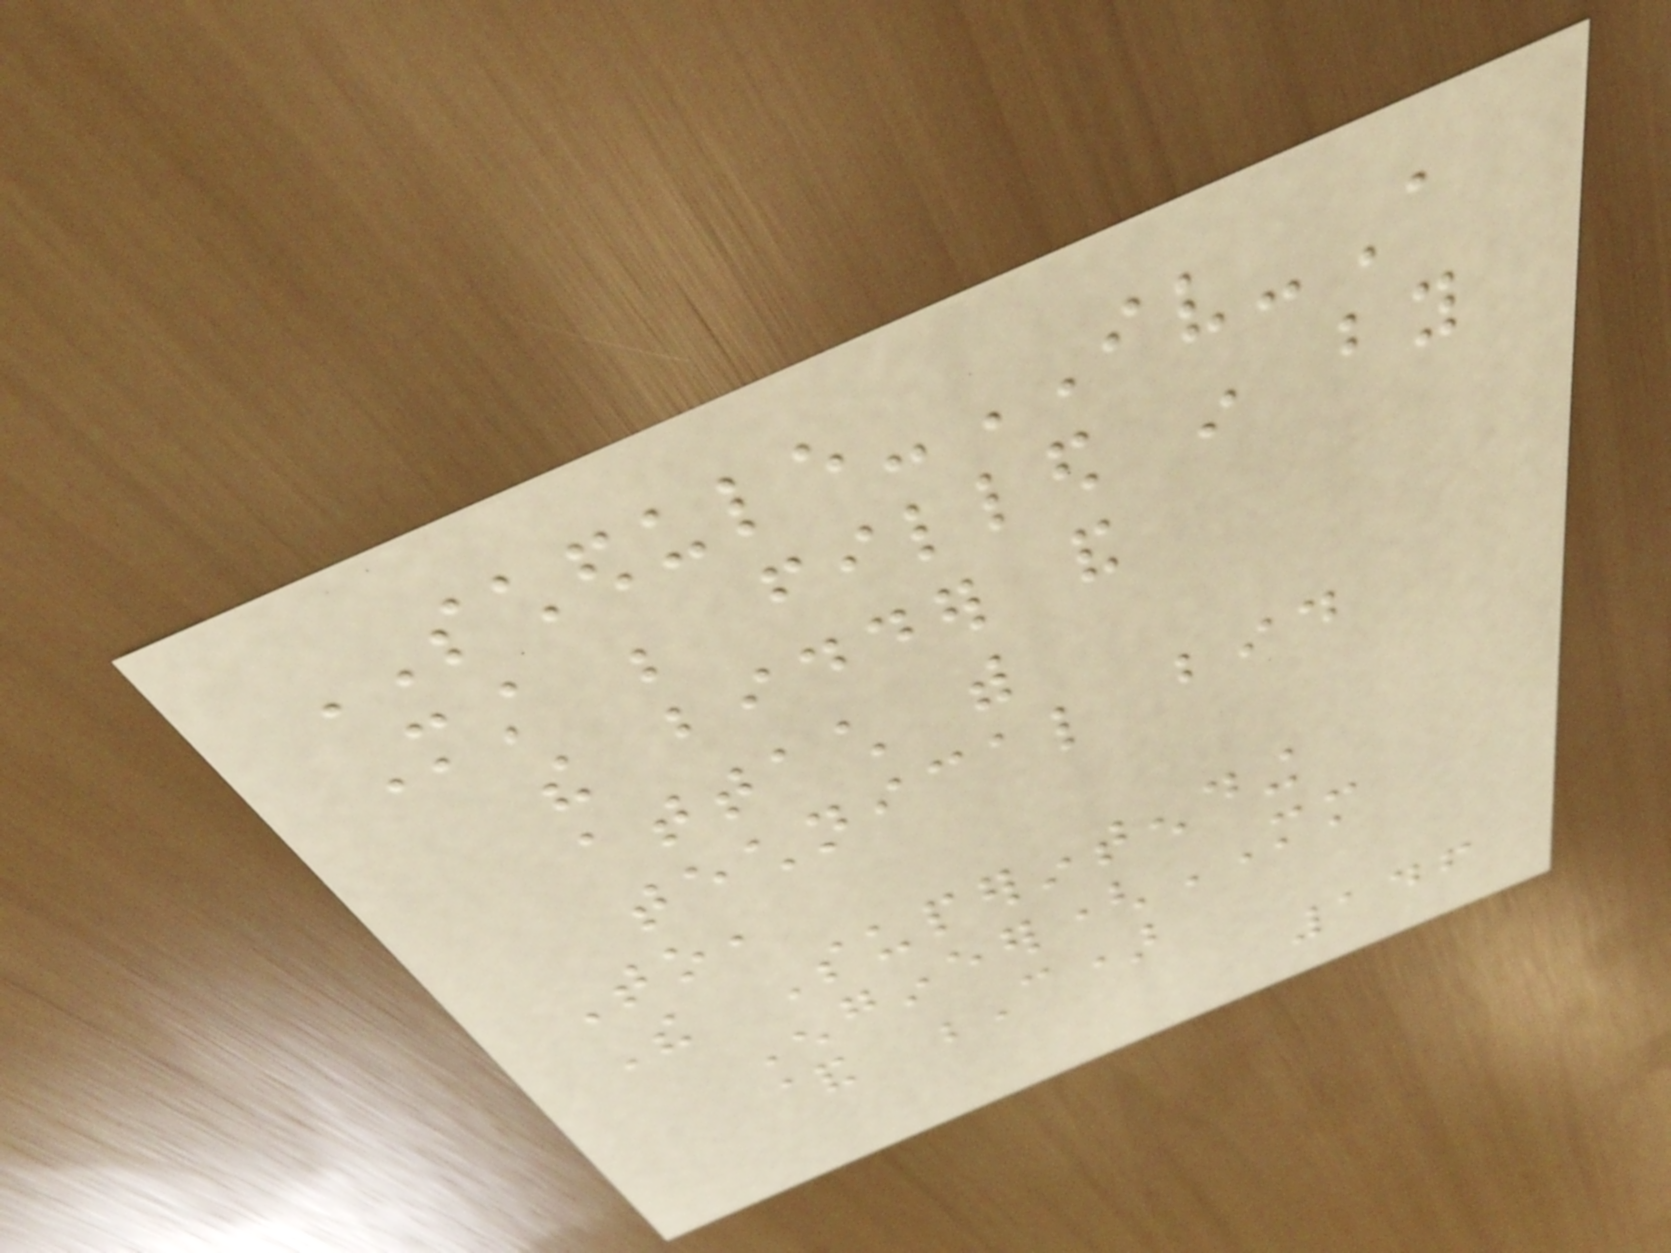SCHEDULE-IV-A
Must be filled in by
the bidder and
attach with
technical bid
To,
The Superintending
Engineer(MM
& C)
146
